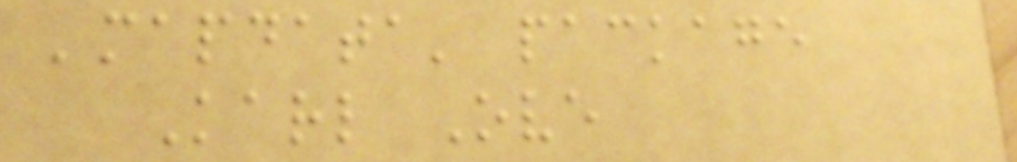'mapdata' package
Karl Ove
